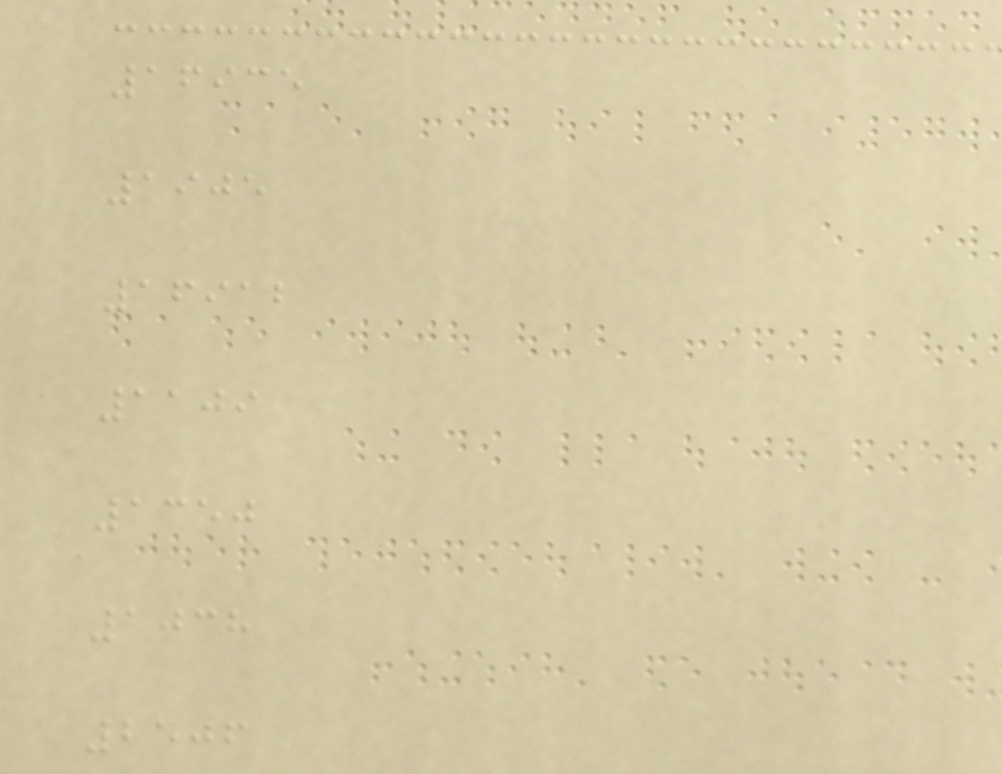16935
1905
16912
1109
1350
1038
2506
